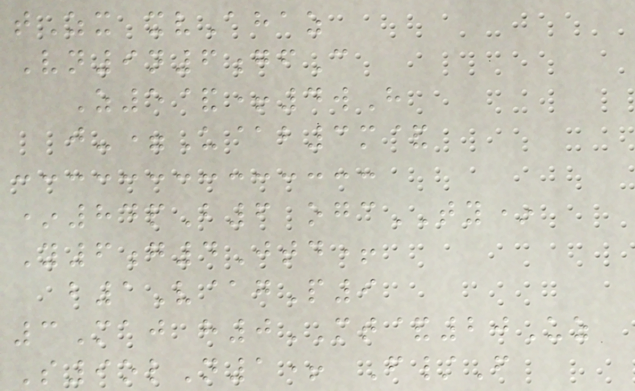tZx xvAhaz
Vn9n6gfC
Z5&+4wH
j-=U@b3m&
*84pB6 ogcTY*
Y6g4Jtd+
b1V@gP9
3Maj h0MT&20Uz
S9olN1+ F/F
